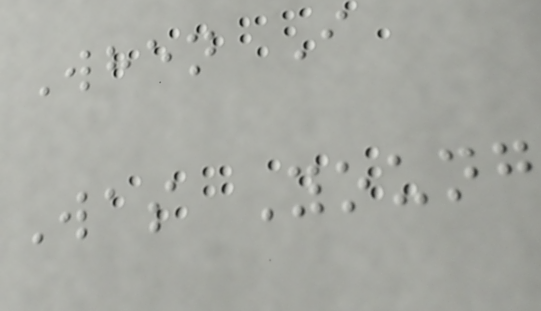When I
Was Young
